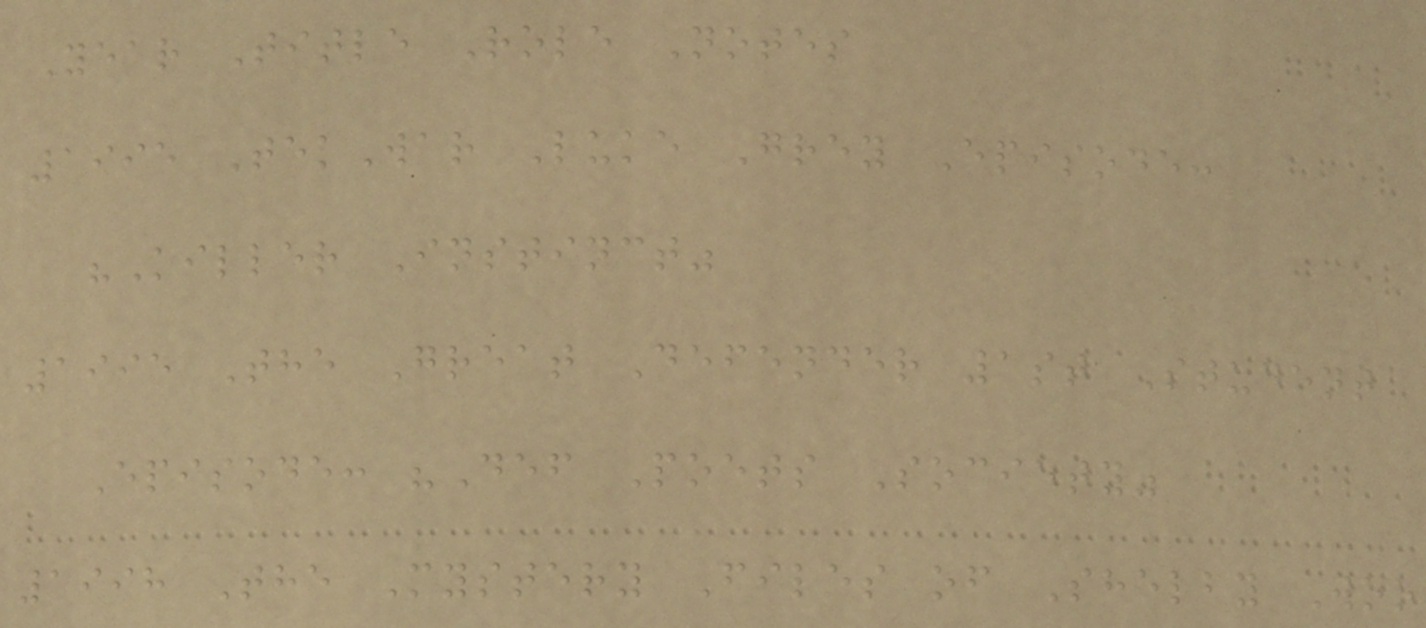Year Title Role Notes
1995 TekWar Luke Grey Episode:
"Killer Instinct"
1995 The Great Defender 1st Student
Episode: "Def Poets Society"
1998 The Mystery Files of Shelby Woo
